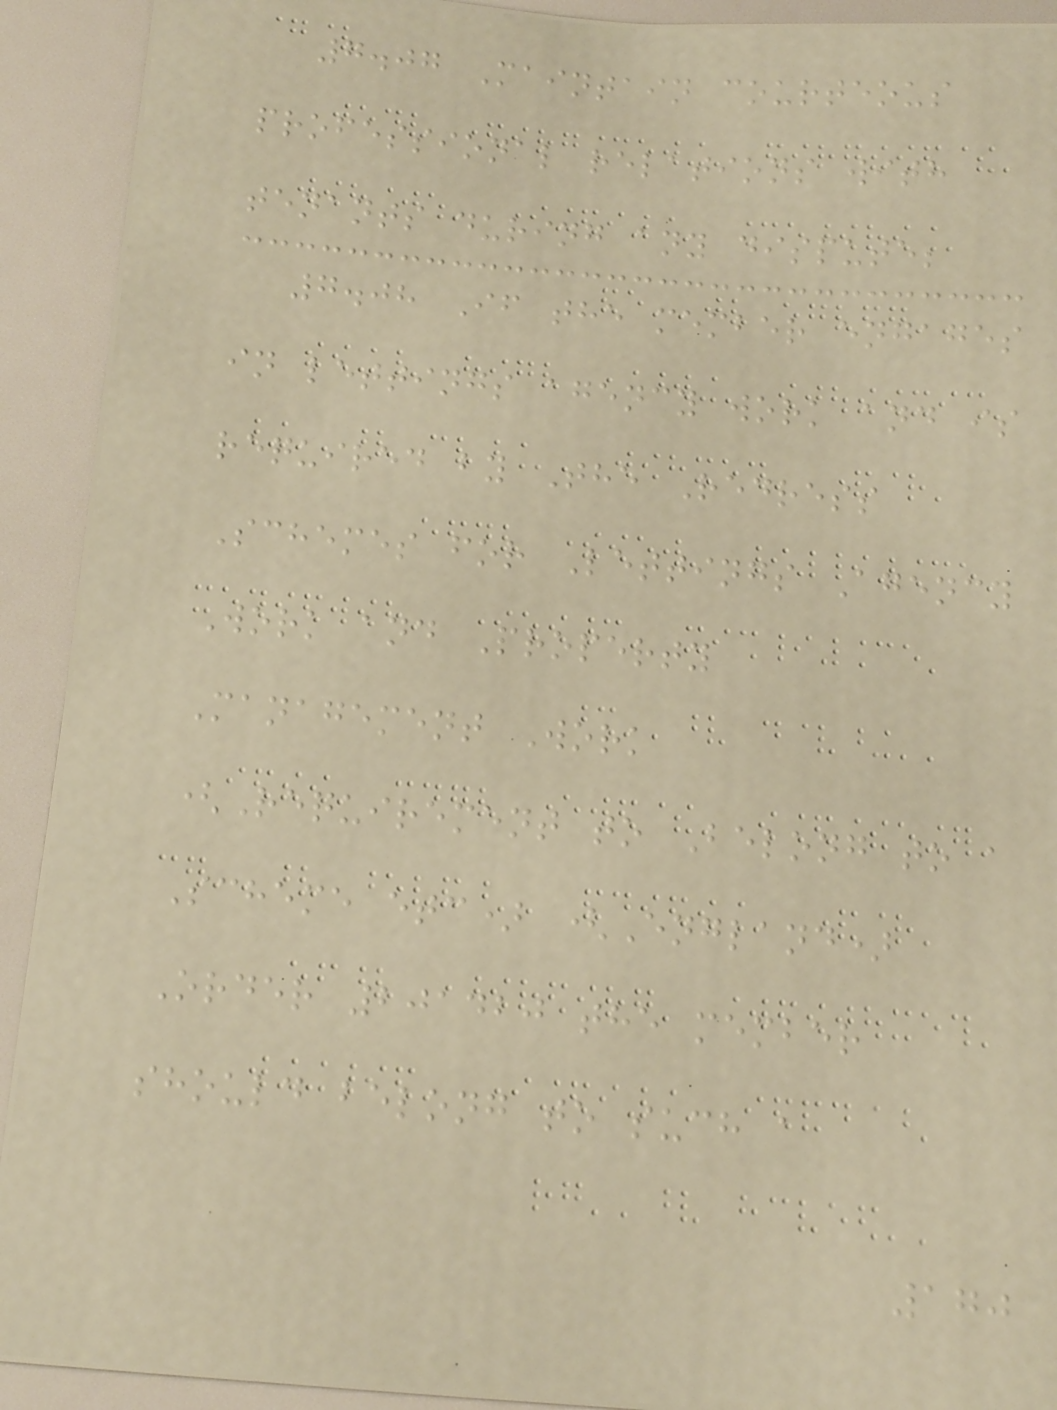7.07 Maintain courteous
professional relations with
tenants during any dispute;
7.08 If the member engages
in lettings agency work and is
required by The Redress
Schemes for Lettings Agency
Work and Property
Management Work
(Requirement to Belong to a
Scheme etc) (England)
Order 201420 the member
should belong to such a
170
